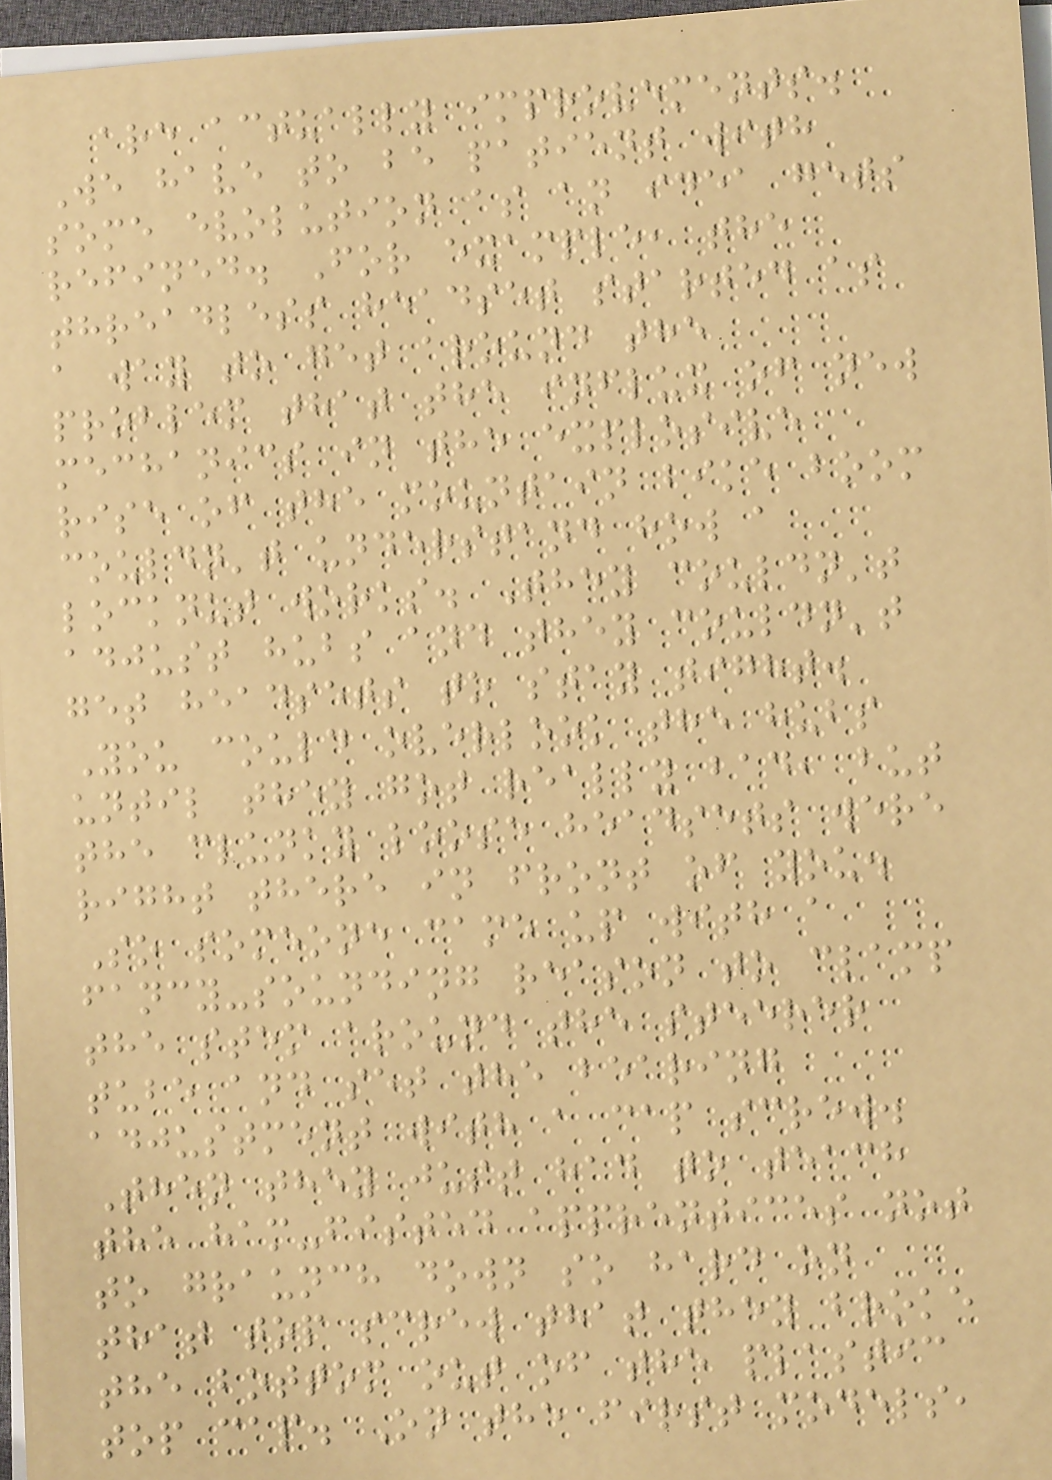are actually improvements.
We have to be patient with
some evolution as an idea gets
refined. For example, the
threadless headset started as
a way to get around the
problem that the influx of new
mechanics in the explosive
rise of the mountain bike boom
couldn't understand how a
locknut works. They couldn't
adjust hubs and they couldn't
get headsets to stay tight.
You could overlook the hubs
until they got really bad, but
the clunky loose headsets were
right there in front of you.
So someone came up with a
fancy-sounding reason to clamp
the stem around the steerer
tube and set the bearing
adjustment with a cap screw.
Then they just had to teach
the ham-fisted apprentices not
to graunch down so hard on
that top screw that they broke
the bottom out of the plastic
top cap. On the first models,
